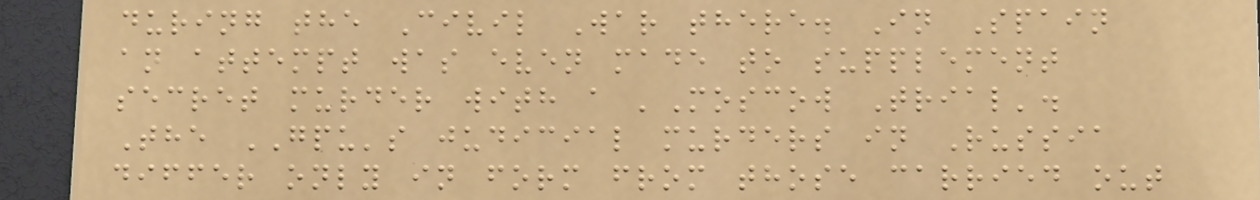during the Civil War there. In Spain
an attempt was even made to supplement
secret murder with a 'Moscow Trial'.
The GPU's judicial murders in Russia
differ only in form from those carried out
